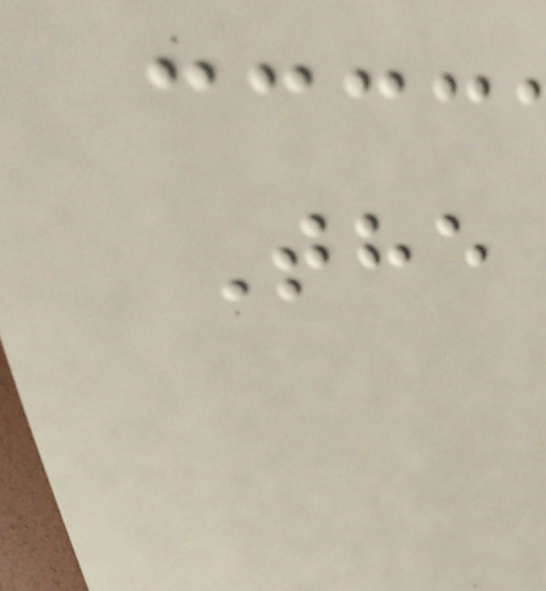The
